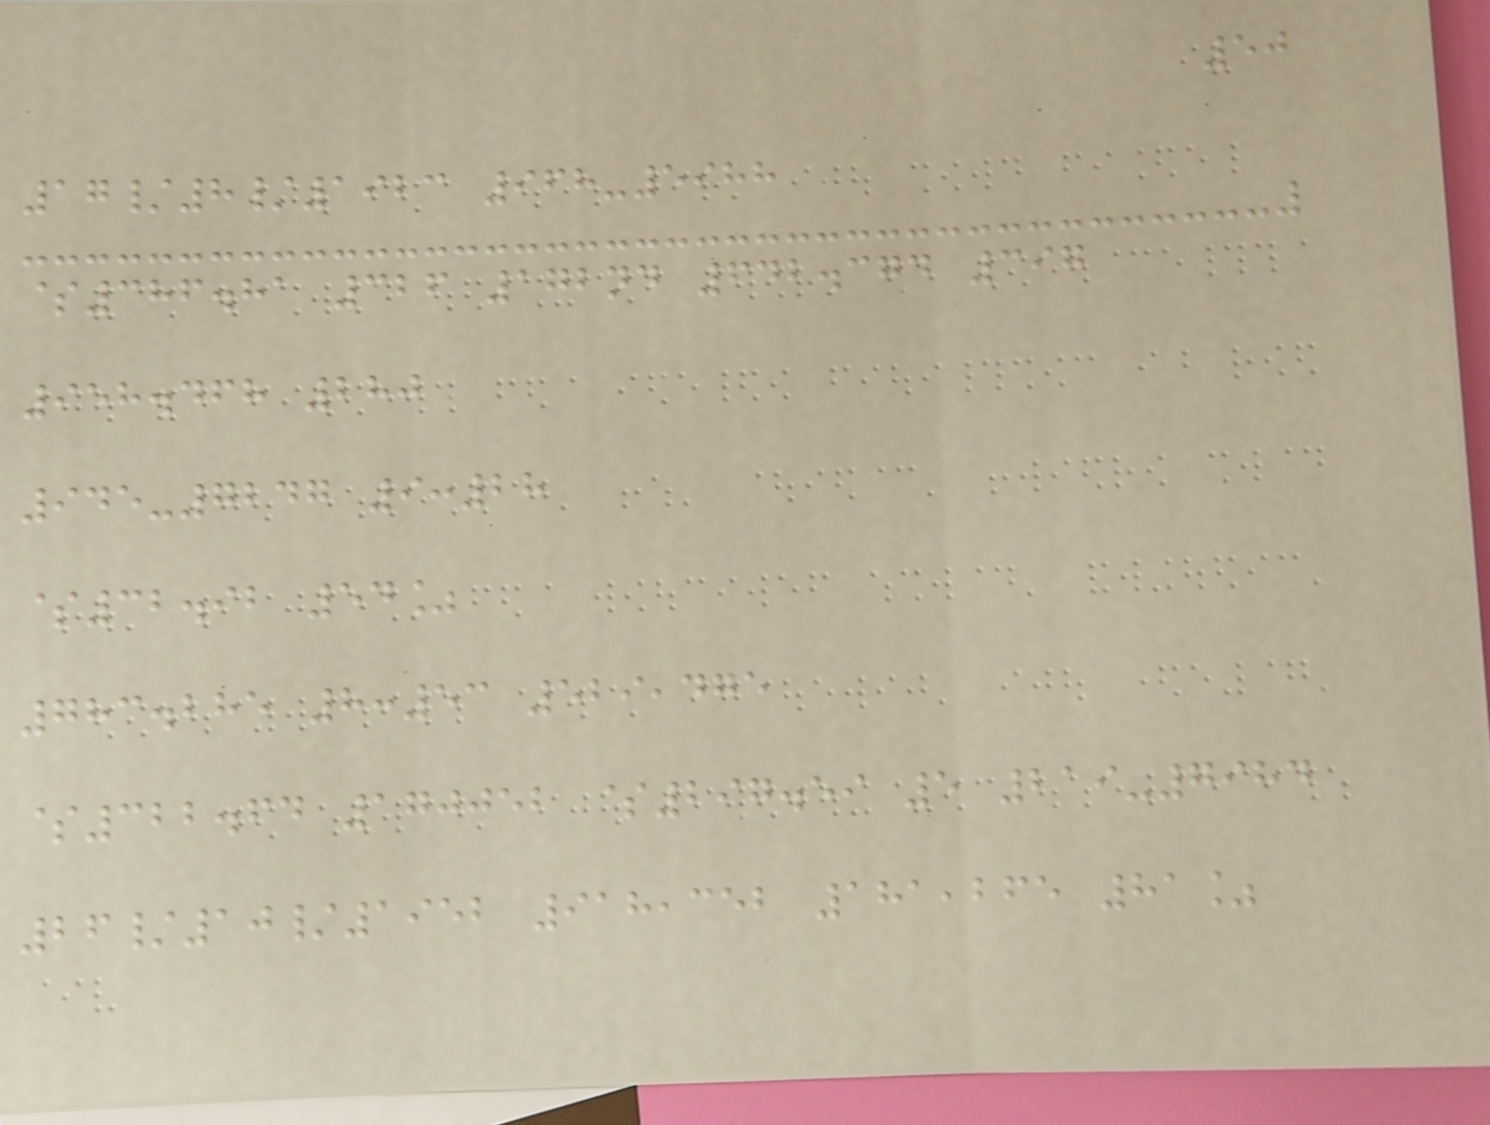50
17/8/1923 968-5988
$386.81 326 172nd 642.374 397
958.468 280
945-7247 9:28
$32.92 54%
783.285 8:53 529,475
$322.64 170052 $297.59 5 219-7984
26/10/1952 918,352 181,265 81%
